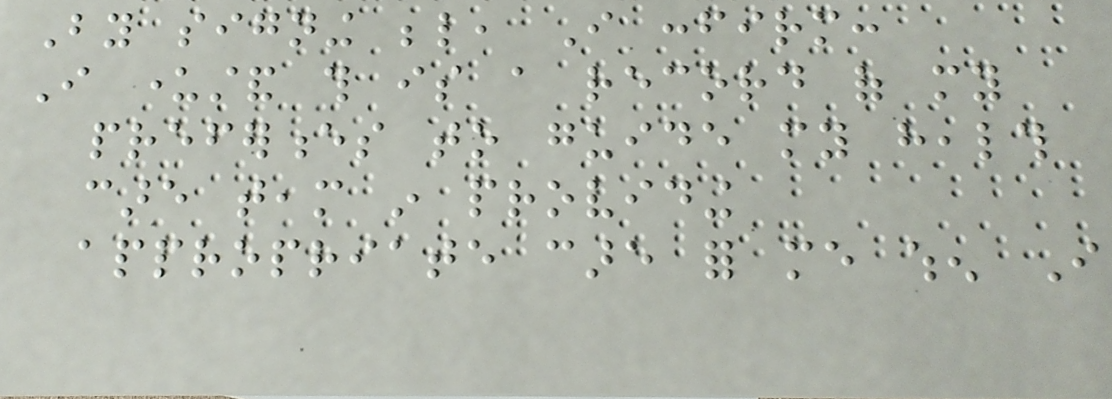By signing below, I confirm:
I understand this is a record of my
preferences to guide my health
care team in providing
appropriate care for me when I
